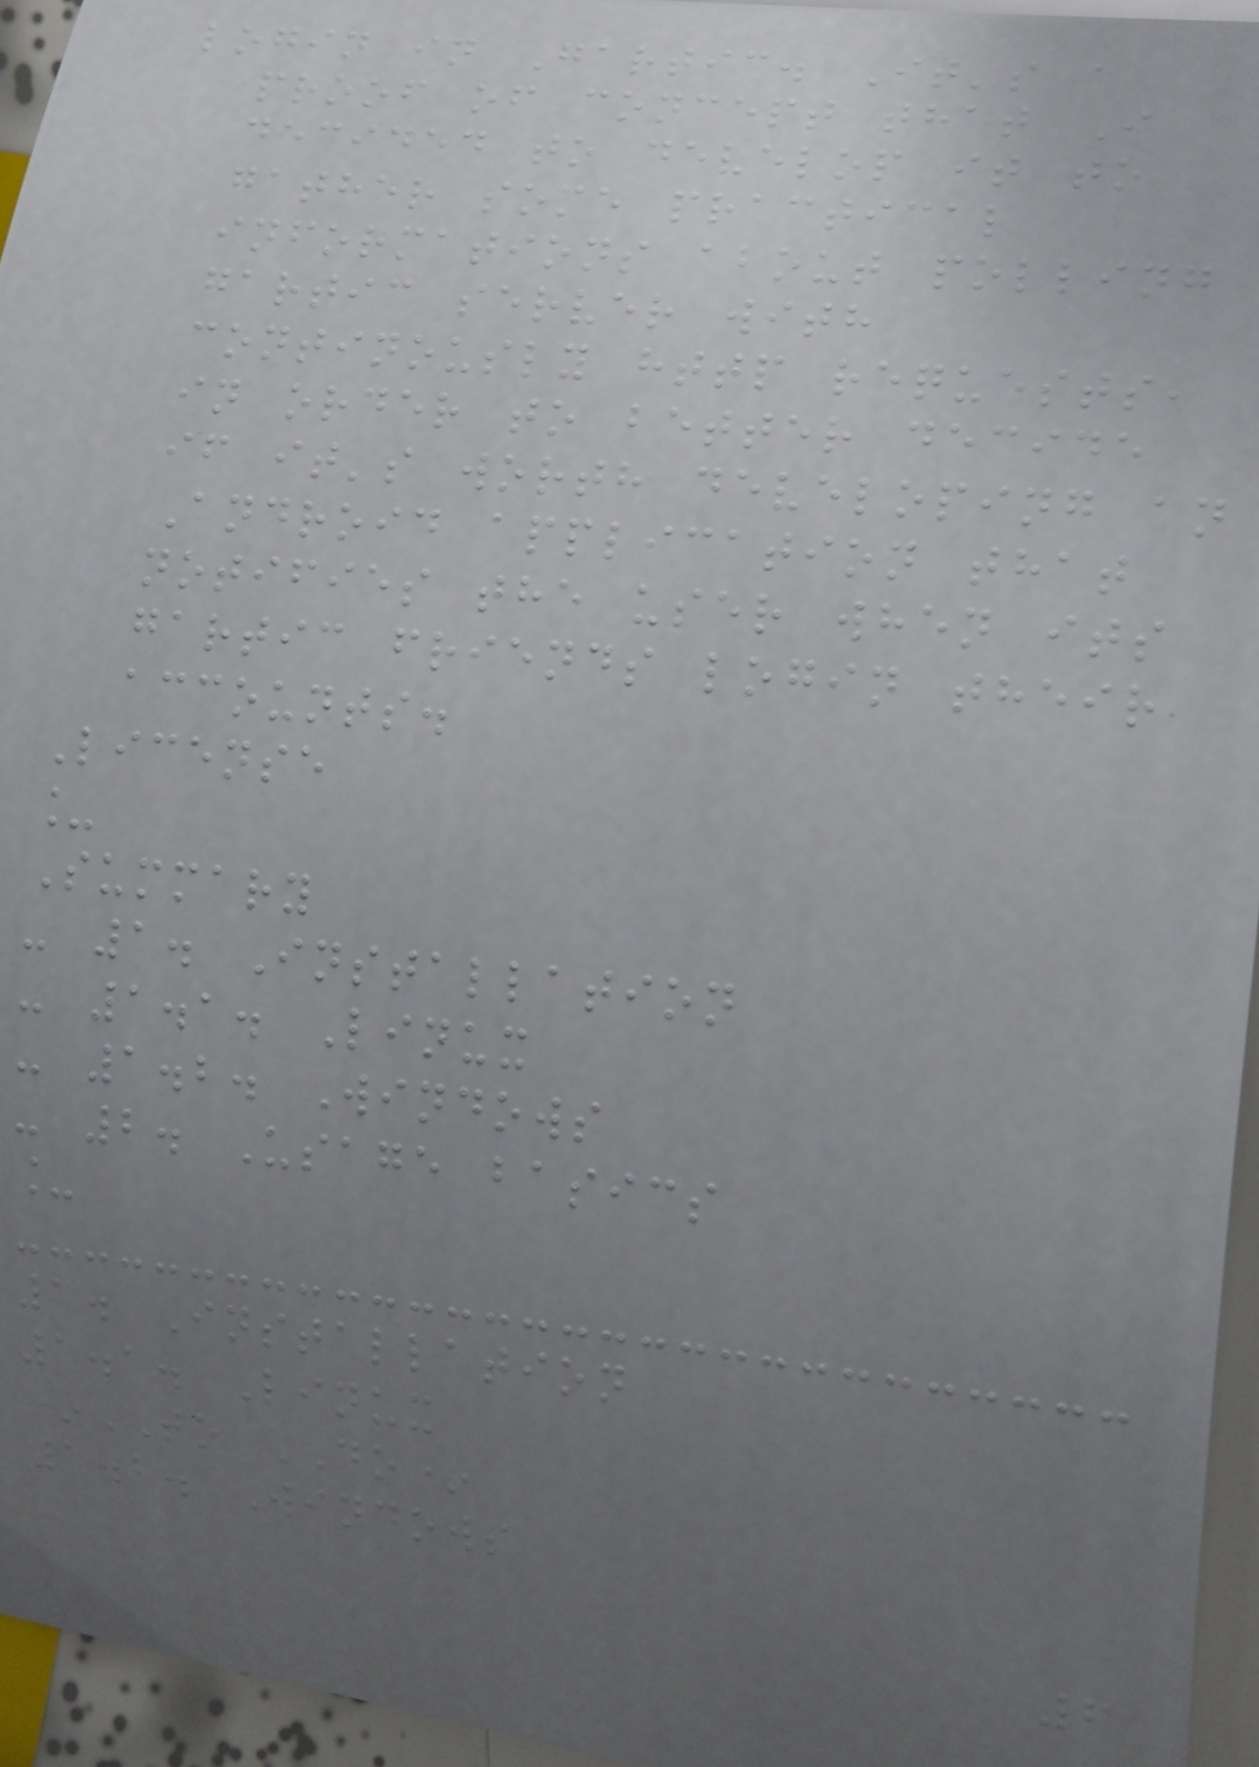login in Gartic. It's a
proof of concept that I
decided to develop it to
gather some practical
informations about polling
gartic server with
continously http requests,
in order to better decide
if it's worth developing an
Android application that
notifies the user when its
gartic friends login their
accounts.
License
_
Summary
- 1. Installation
- 1.1. Linux
- 1.2. Windows
- 2. Usage basics
_
1. Installation
1.1. Linux
*TO DO*
1.2. Windows
6
